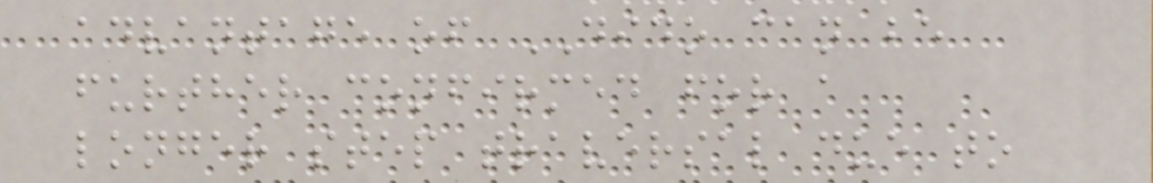advantage of DIDO can be
further confirmed for a
longer step traversal due to
